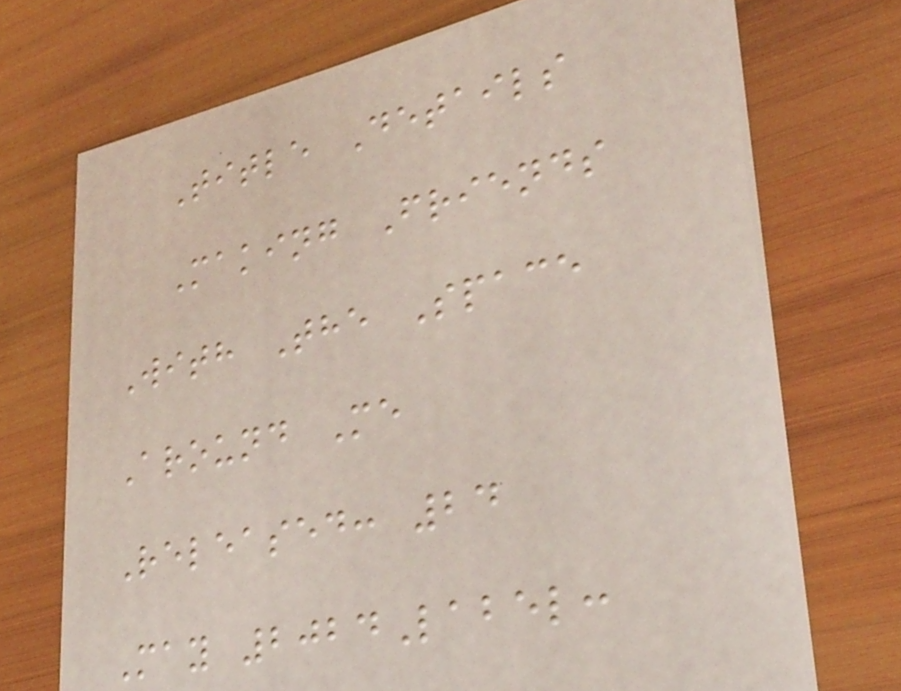Title Details
Making Friends
With The Space
Around Me
Released: 24
May 2024Label:
